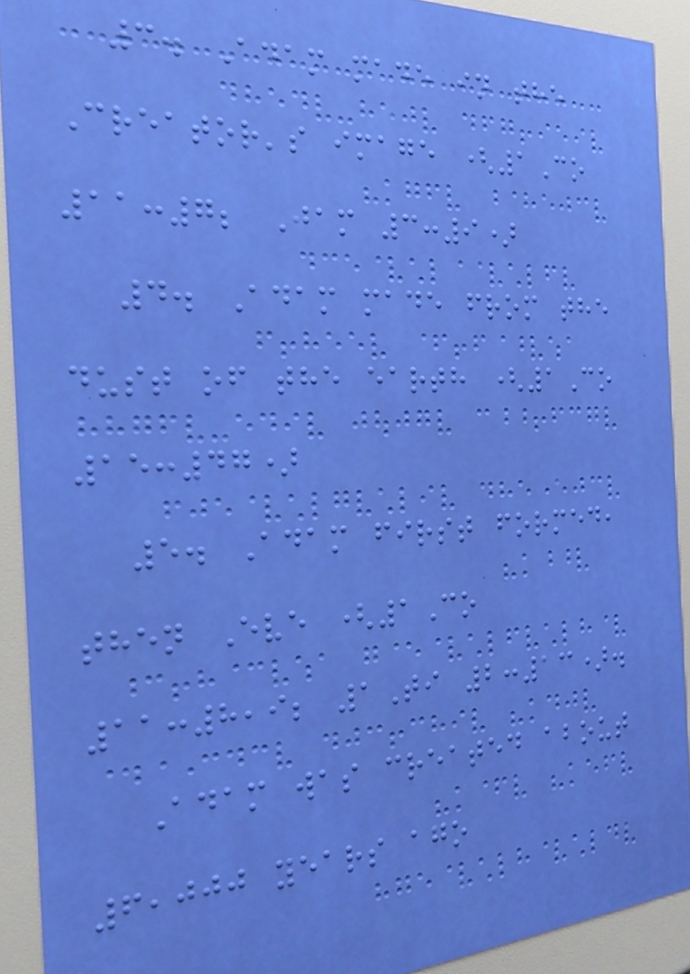3. Adam made in the
Creator's image (1Co
11:7; Jam 3:9)
4. Adam made from the
dust of the earth (1Co
15:47)
5. Adam first formed,
then Eve (1Co
11:8,9; 1Ti 2:13).
Adam was created about
6,000 years ago
